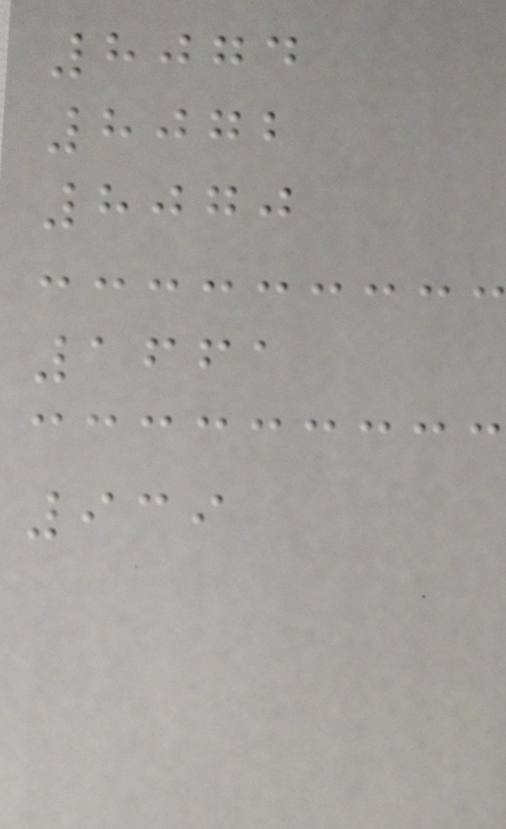8074
8072
8070
1661
939
